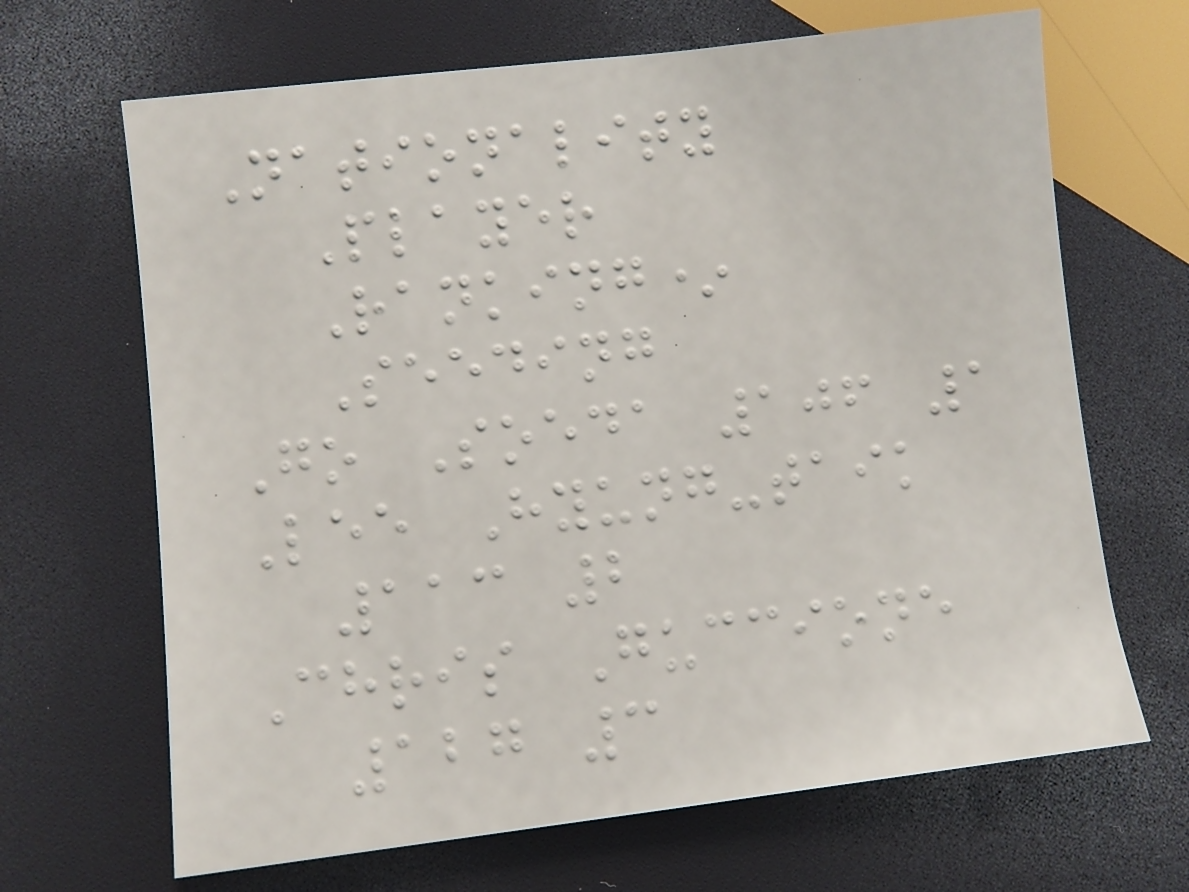Nationality
Player
Ranking*
Seeding
Go Soeda 106 1
Lee Hyung-taik
113 2
Chris Guccione
127 3
